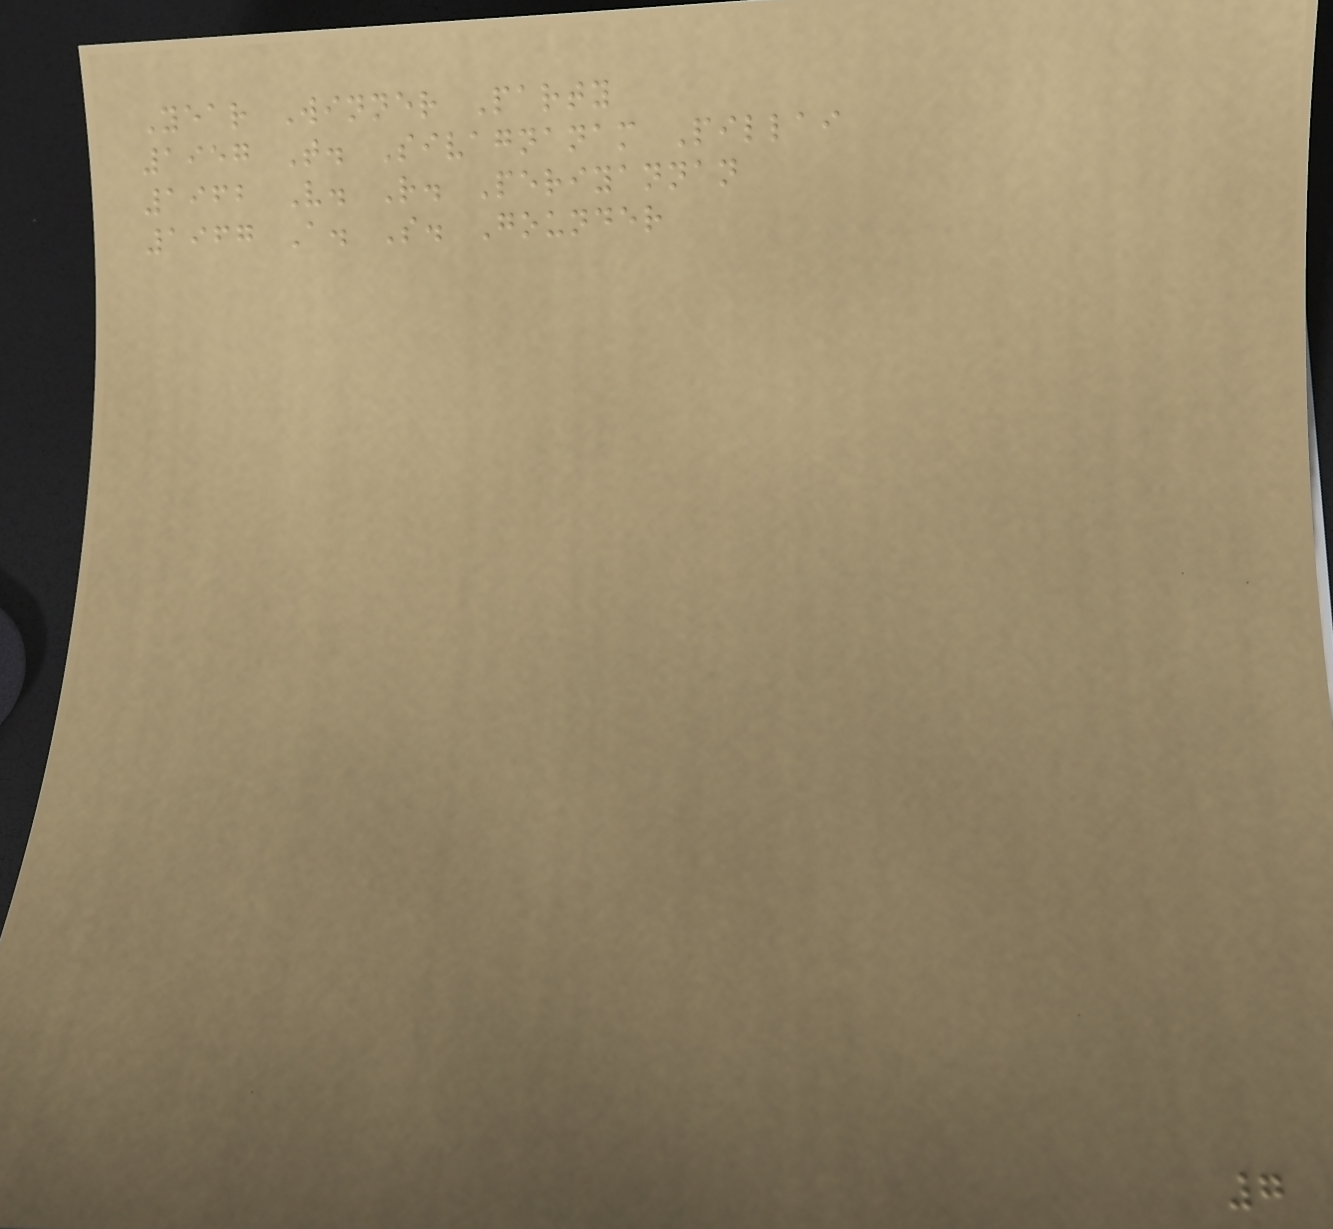Year Winner Party
1957 T. Sivagnanam Pillai
1962 V. R. Periyannan
1967 A. S. Gounder
7
